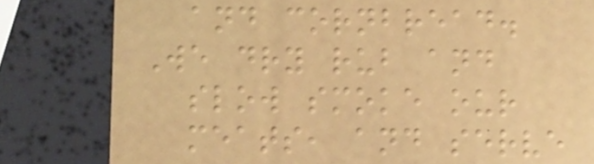and cornbread.
We dry rub and
slow smoke our
meats, and serve
